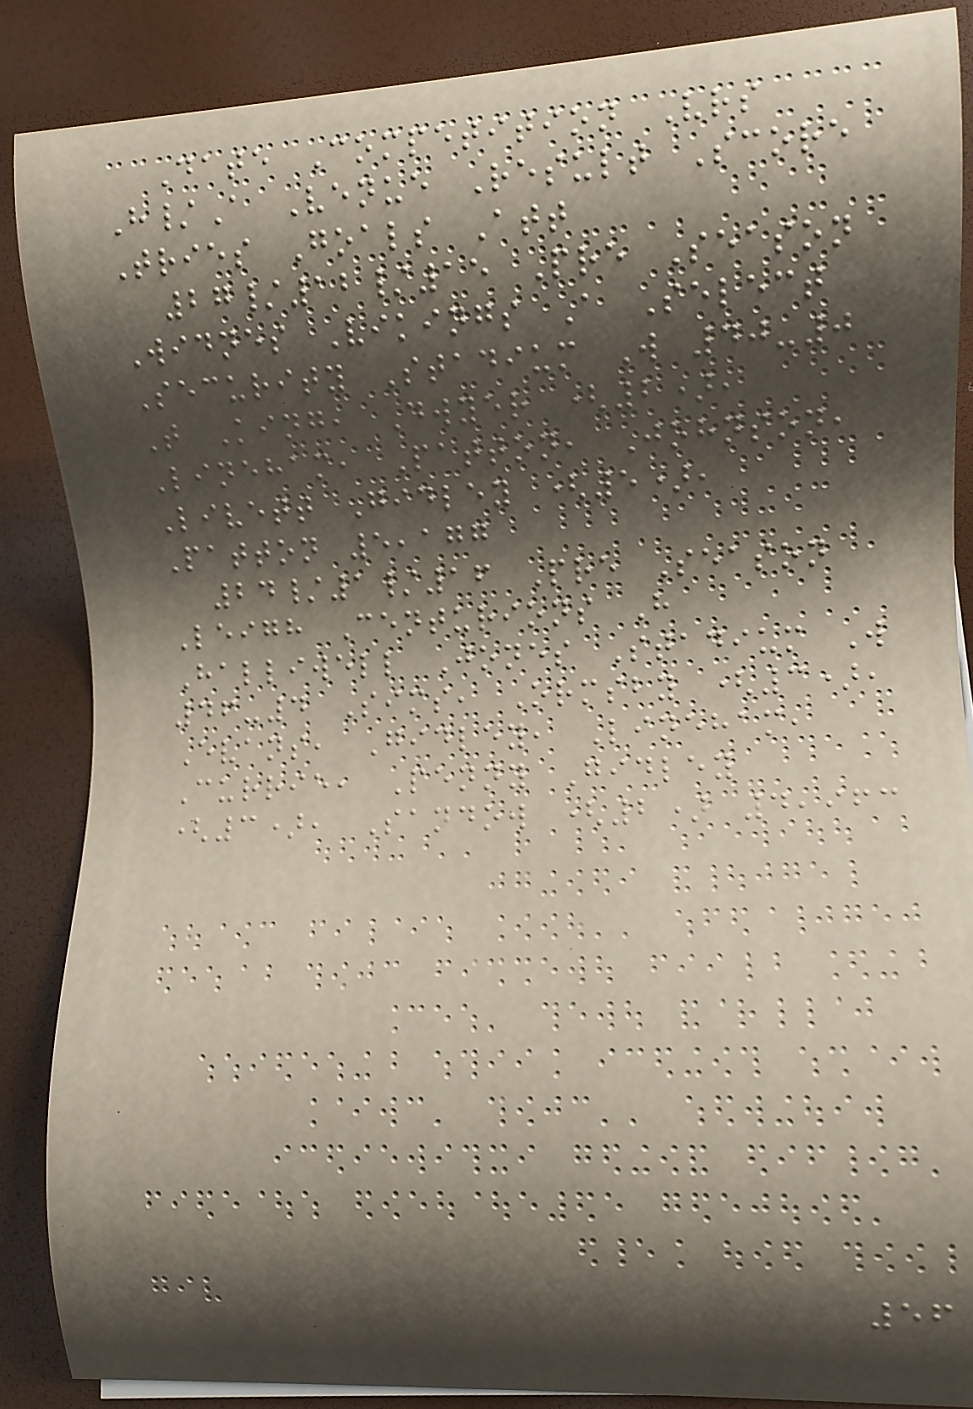Date Competition Vrs
H/A Venue Result Score
Tries Goals Att
27/12/15 Pre Season
Widnes Vikings A Select
Security Stadium W 40-0
T King, Dwyer (2),
Lineham, Patton, Johnson,
Livett Gidley (5),
Patton 5,177
24/1/16 Pre Season
Leigh Centurions H
Halliwell Jones Stadium W
46-4 Sims, Ormsby (3),
Evans, Gidley, Lineham,
Currie, Penny Gidley
(3), Sandow (2) 4,963
56
